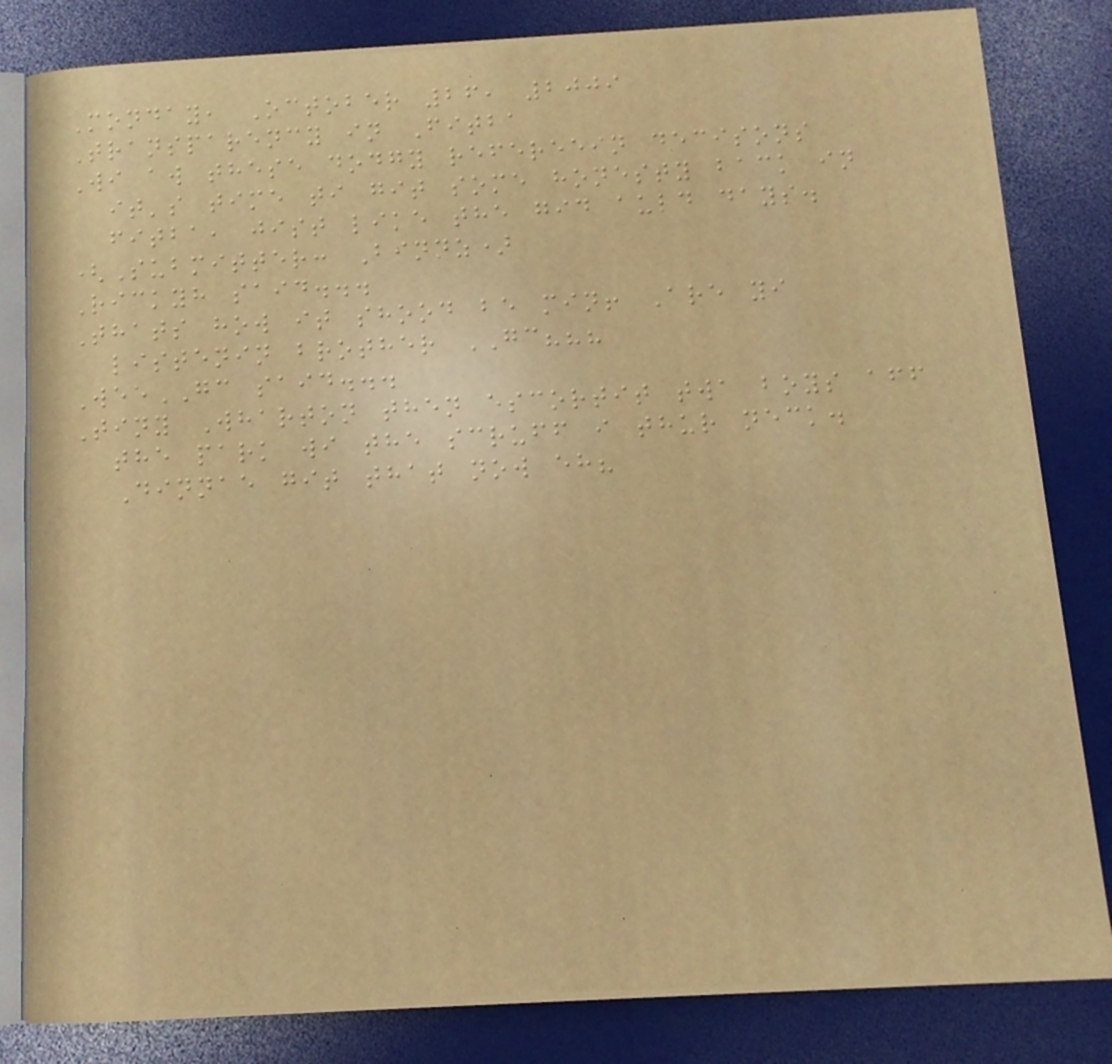Monday, October 26, 2009
Transparency in Fitba
Wi aw these dodgy refereein decisons
it's time ti git some honesty back in
fitba, jist like the gid auld days.
(Submitter: Binnz)
Rickyh said...
Thats how it shood be min! Are yi
listenin brother GC???
WeeGC said...
Tiny Wharton then escortit twa boys aff
the park wi the scruff i thur neck.
Dinnae git that now eh?
